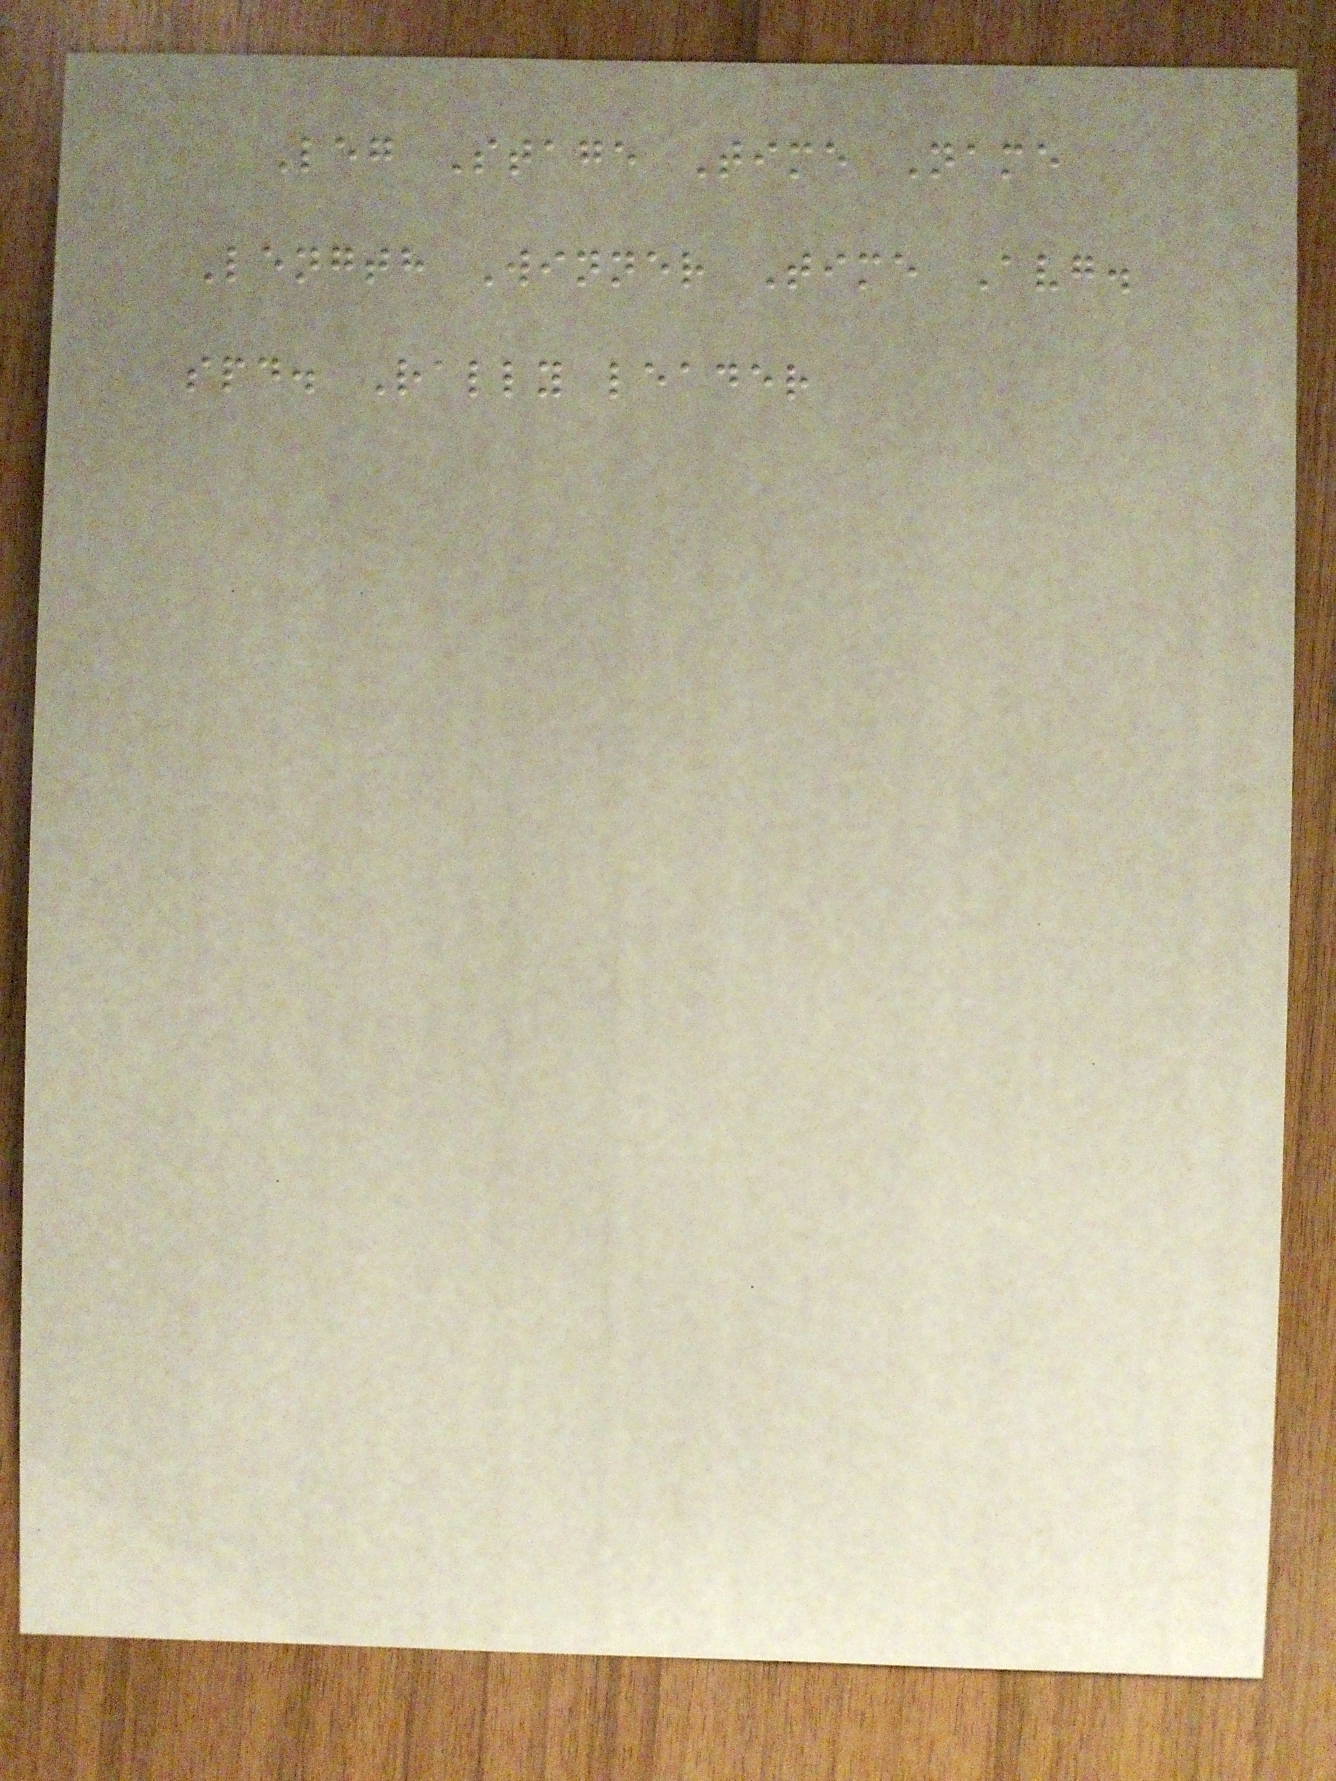Leg Stage Time Name
Length Winner Time Avg.
spd. Rally leader
